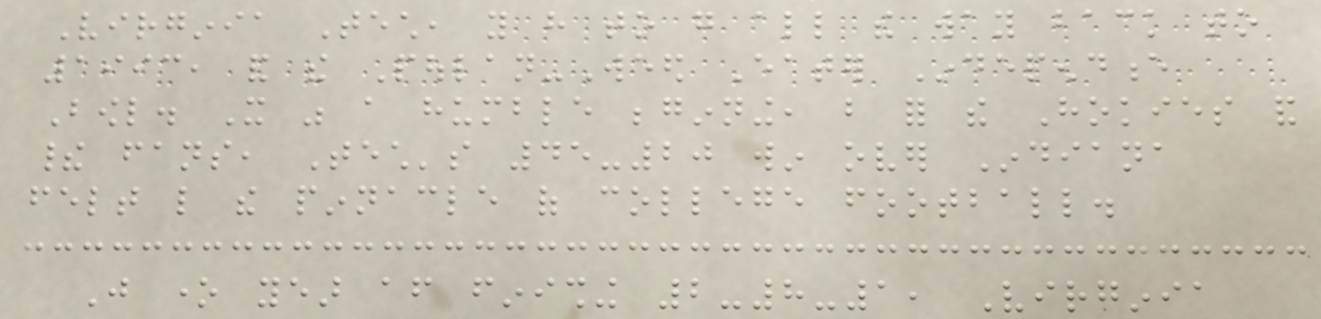Virginia Tech, you have to go all the way back to
1993, and the Poulan-Weed Eater Independence
Bowl. It was a humble beginning, but for the Hokies and
their fans, Tech's 45-20 win over Indiana
felt like the pinnacle of college football.
Just one year after finishing 2-8-1, Virginia
